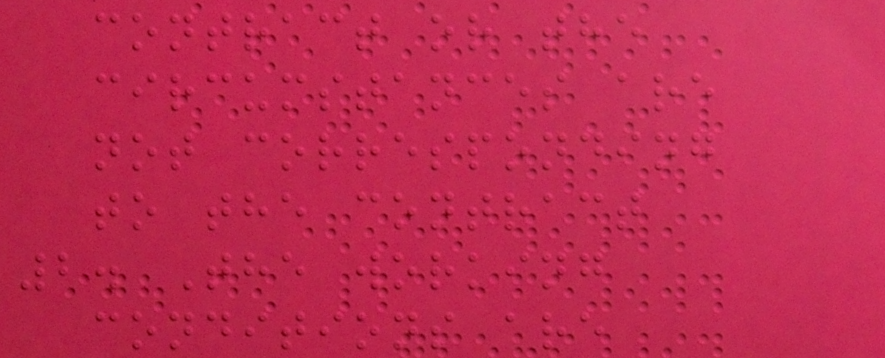contract or the
circumstances are
not corresponding
to the contract
2. The working
conditions are
